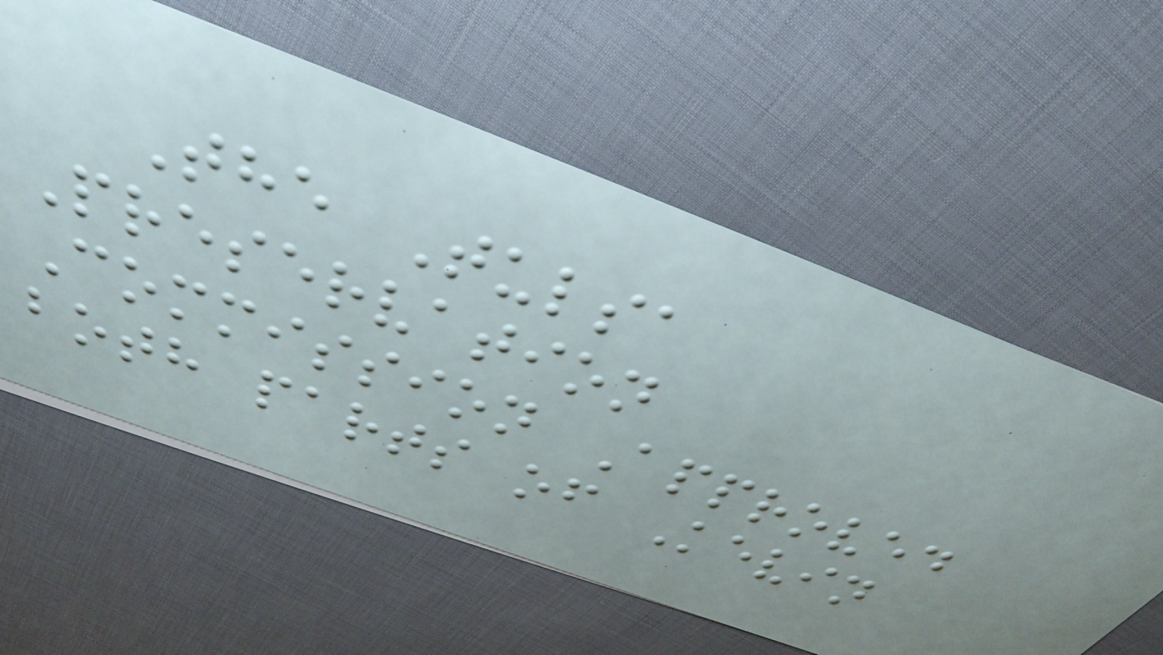The Tulsa
Preservation
Commission Approved
both parts of Kevin
